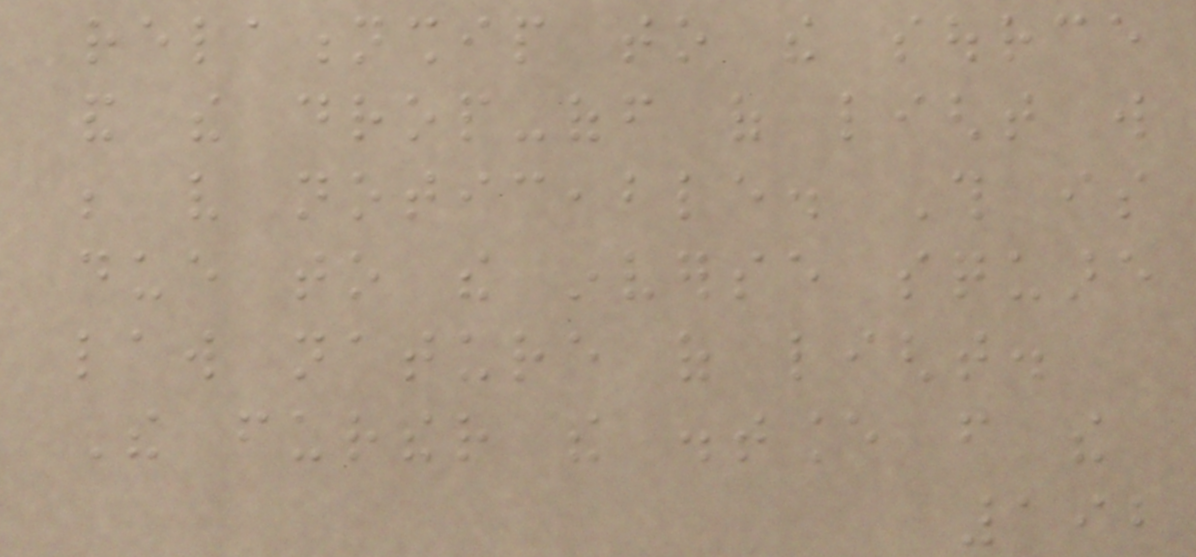relationship to the source
and the drop-off of light will
be very noticeable. This is
due to the inverse square
law nature of light.
The further the distance from the
192
